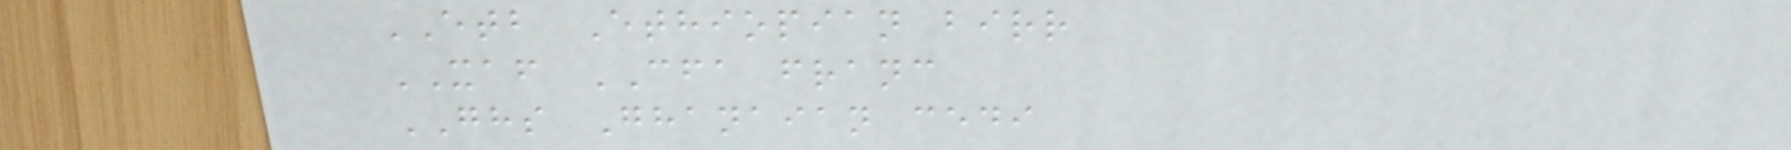ETB Ethiopian birr
XAF CFA franc
GHS Ghanaian cedi
